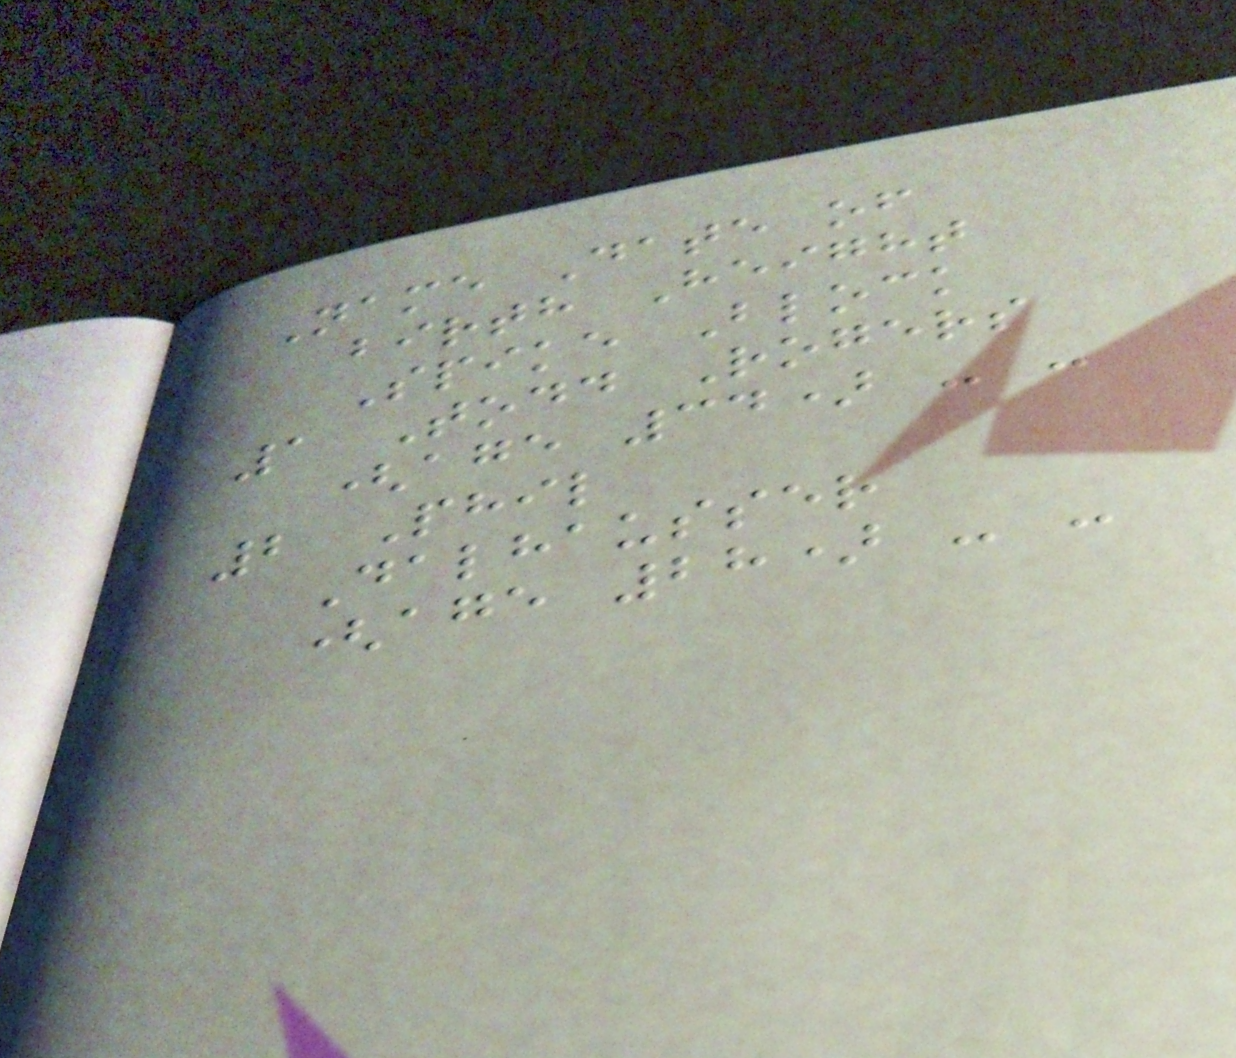Name Date of
birth Height
Spike Block
1 Todd Rogers
(age 34) - -
2 Phil
Dalhausser
(age 28) - -
